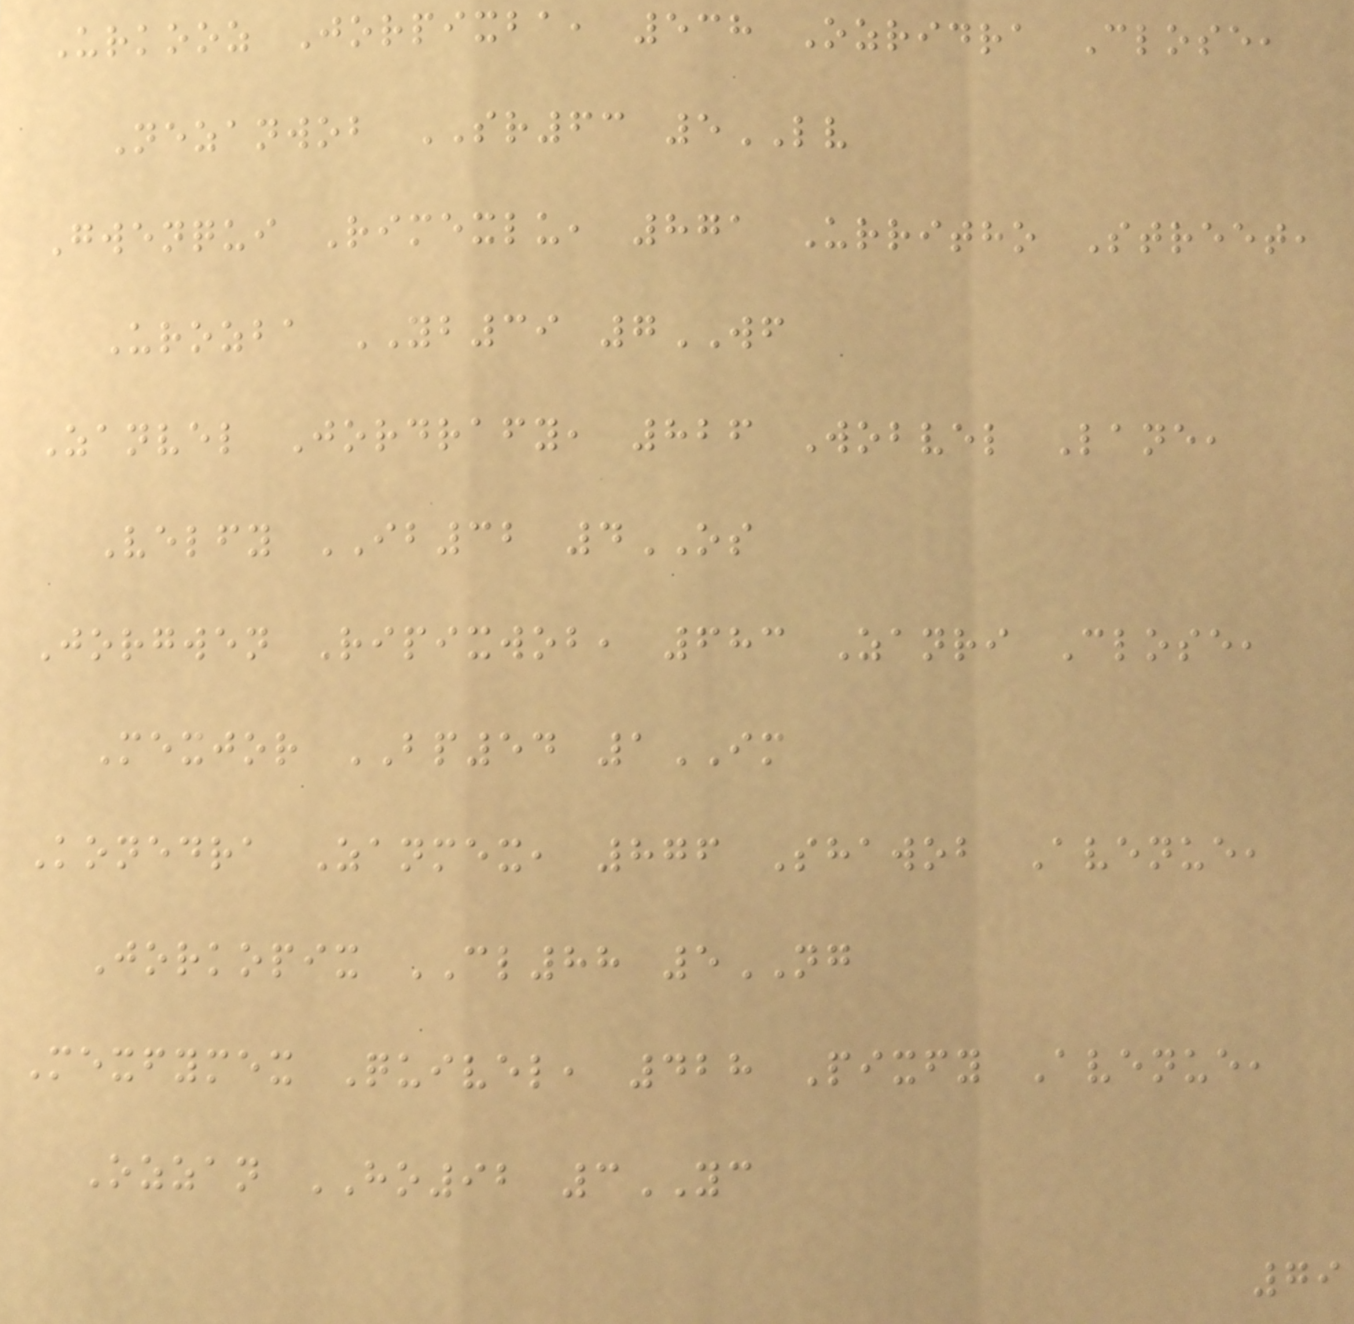Urkooz Jorpixba, 538 Ozridra Close,
Nezanwob SR63 5LV
Gwenqui Rimexlu, 871 Urritho Street,
Urozba YB39 7WF
Zanvel Jordrafy, 826 Wobvel Lane,
Velfy IB32 4OS
Jorgwen Ripixwob, 683 Zanri Close,
Mexjor BP54 1IM
Konedra Zanmex, 876 Shawob Avenue,
Jorkopix CL88 5NG
Mexfymex Quivel, 428 Pixfy Avenue,
Ozzan HO92 3YC
79
